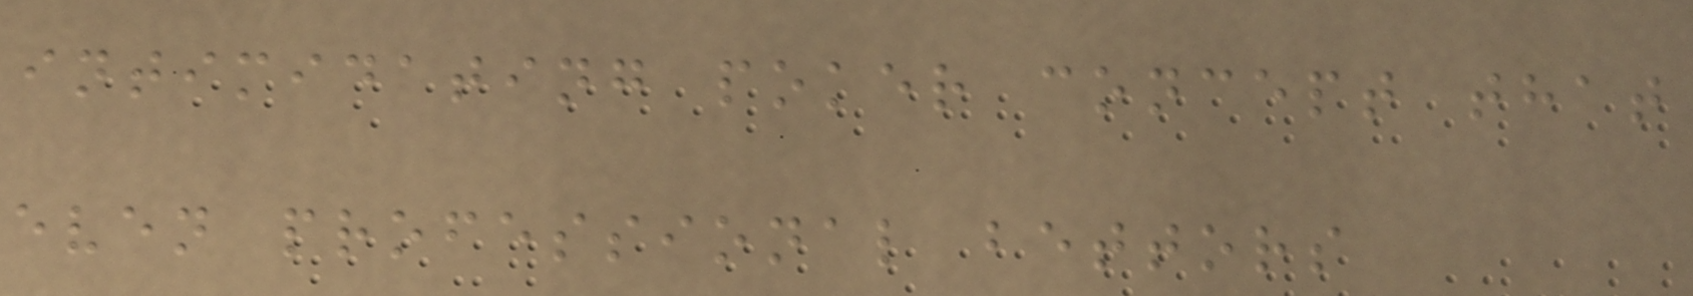intimidating poker concept that
even professional bettors
